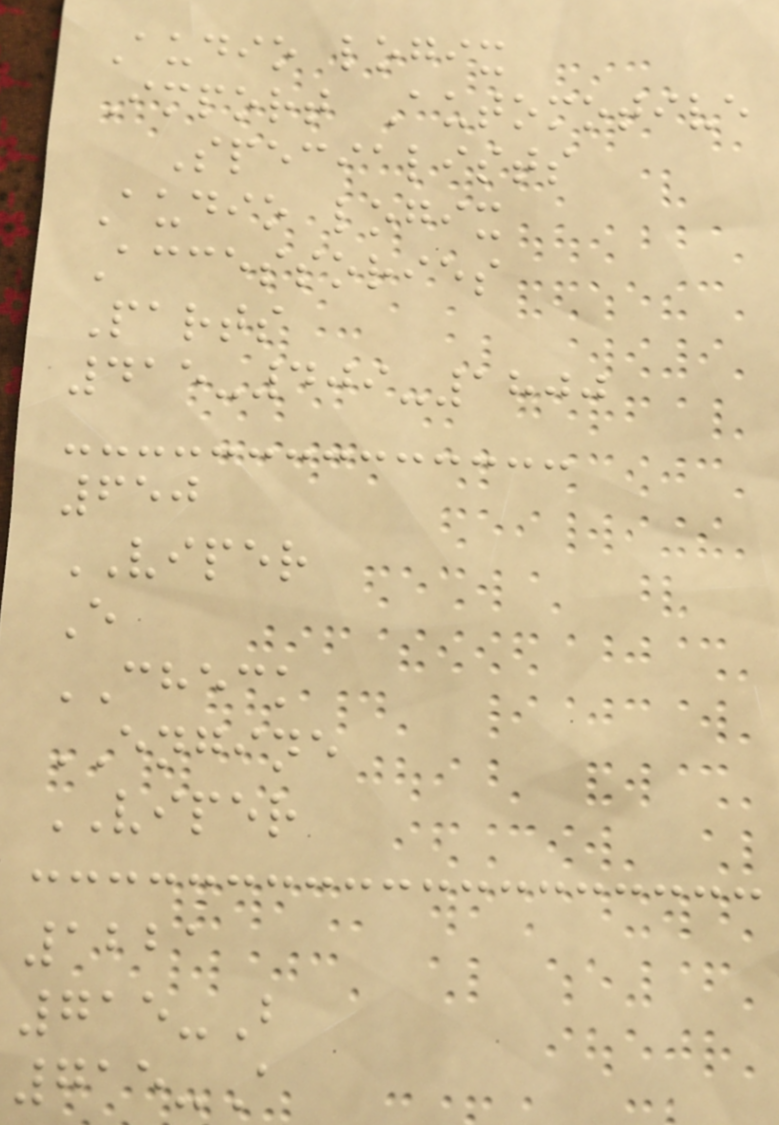Audio logix
Import Automotive
Specialists
Audio logix
Accessories
Parts
415-409-1800
650
VIPER
E
CHECK
ENGINE
VIPER
1221
715-B
715-A
